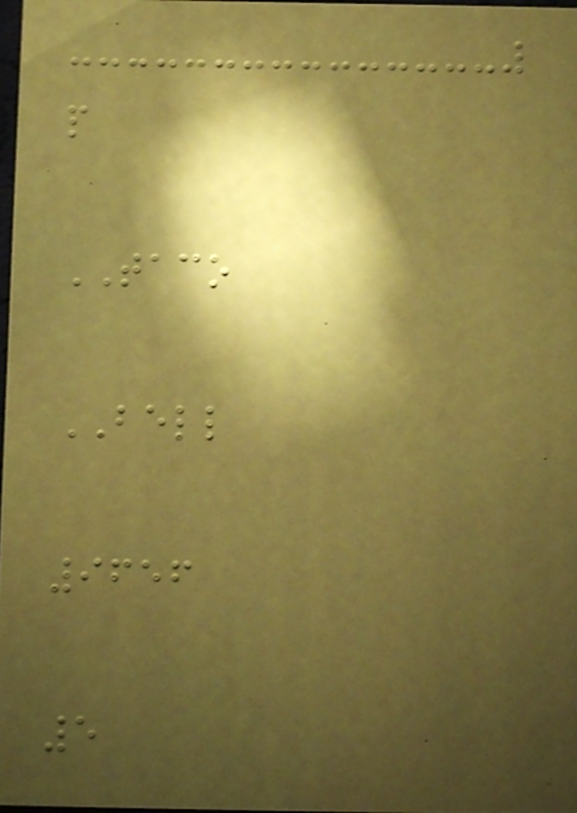p
TACO
BELL
9656
5
